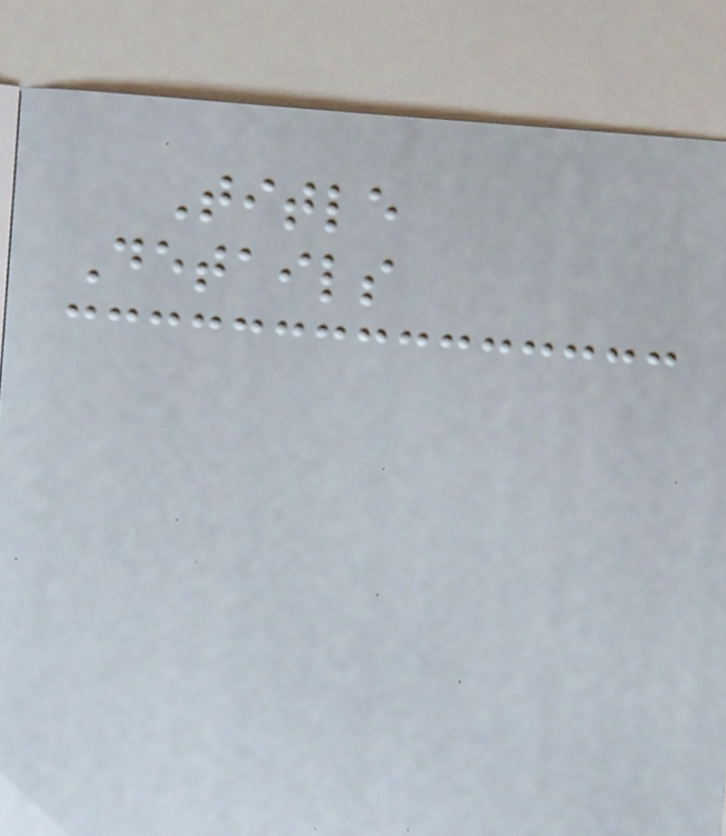Title
Details
